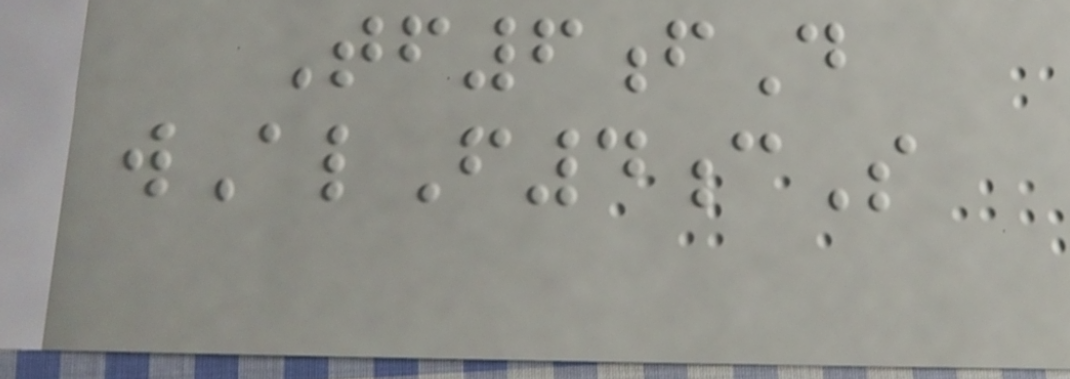Tf6fD
wAlF4cS
